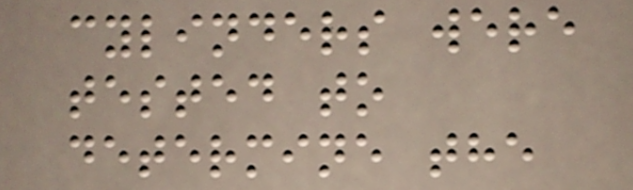cylinders were
tested to
determine the
